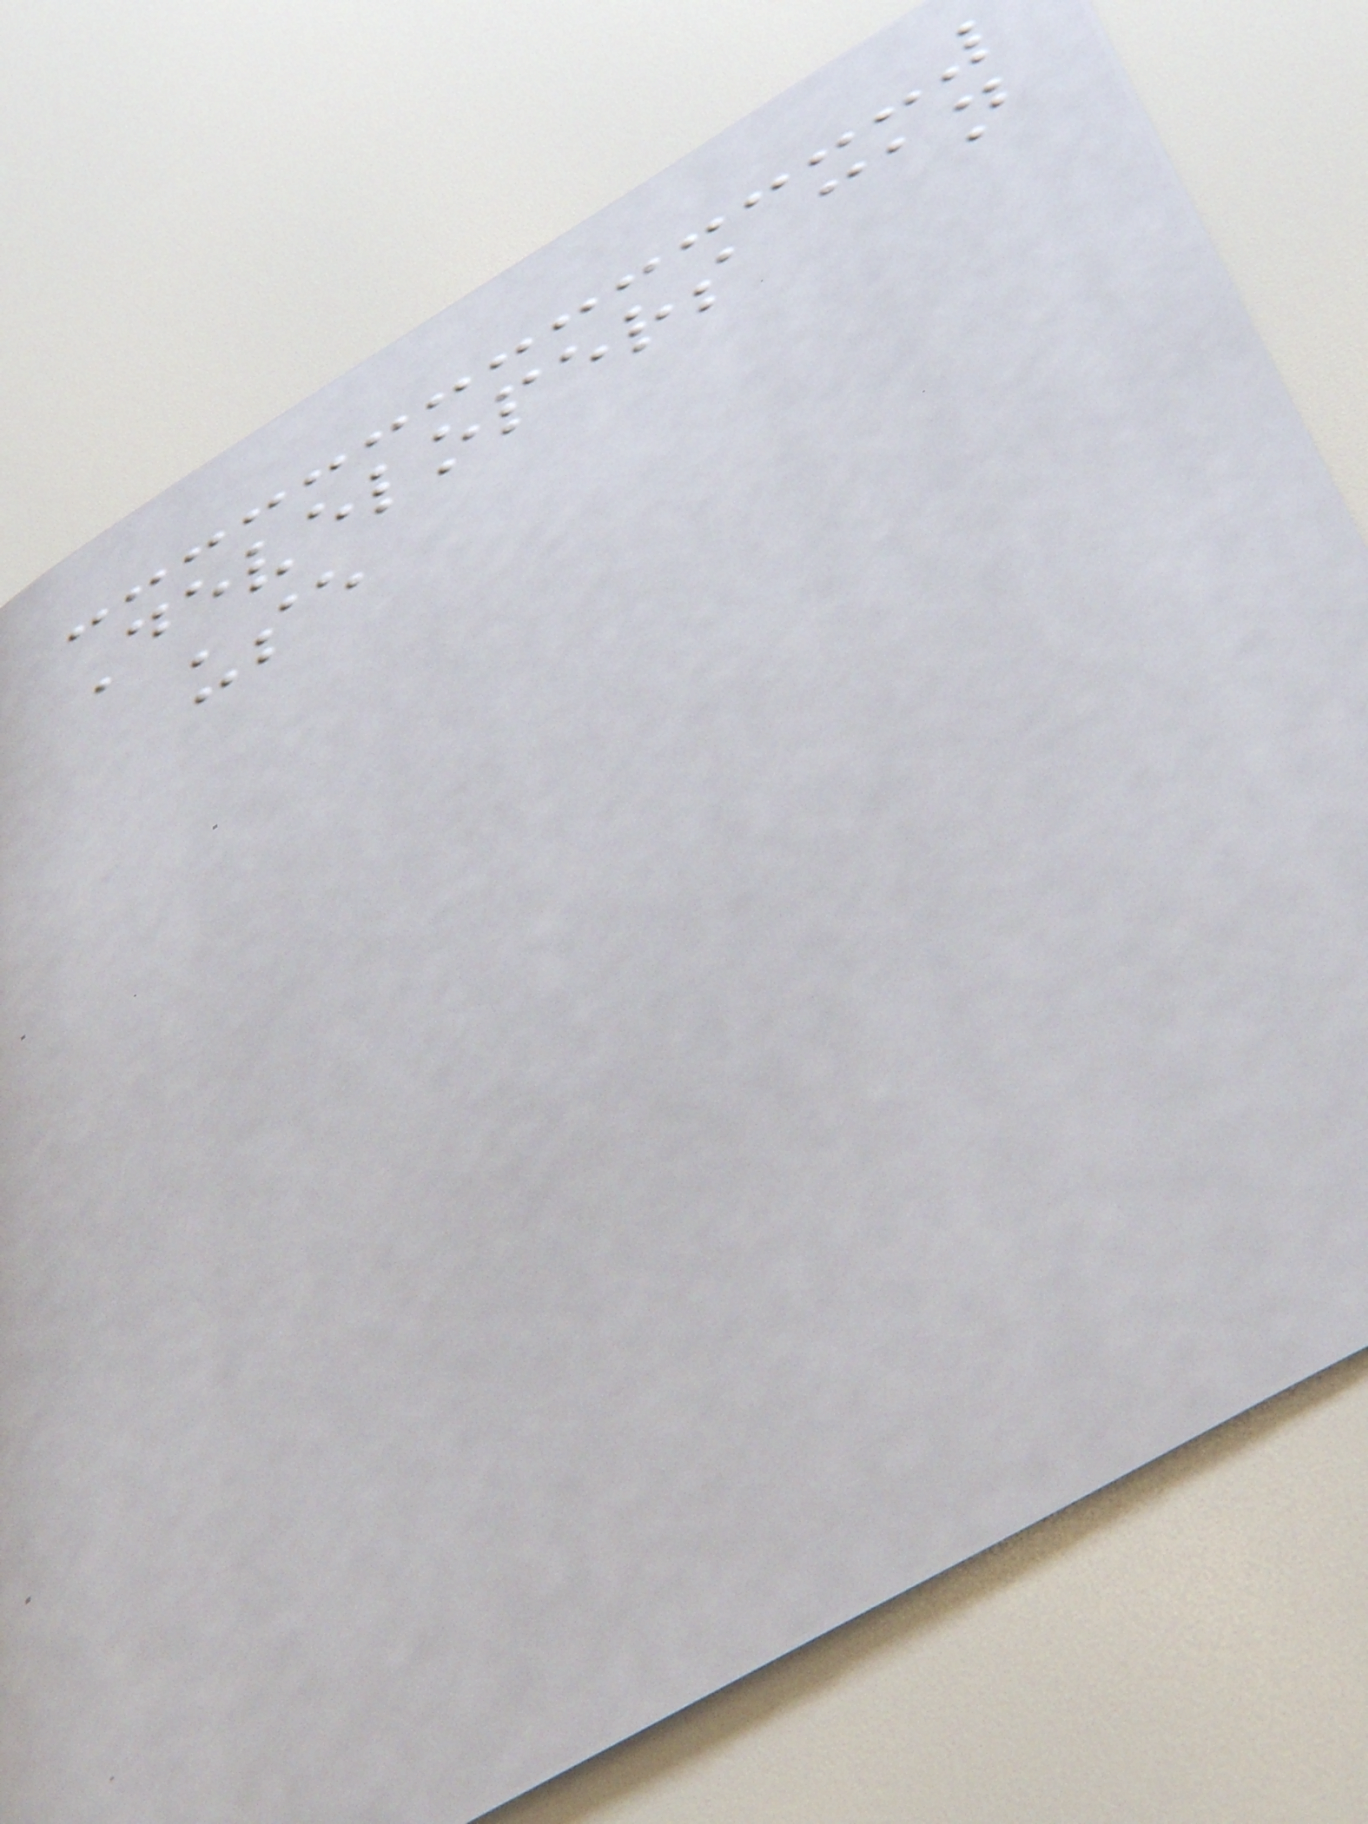Developers can
use
